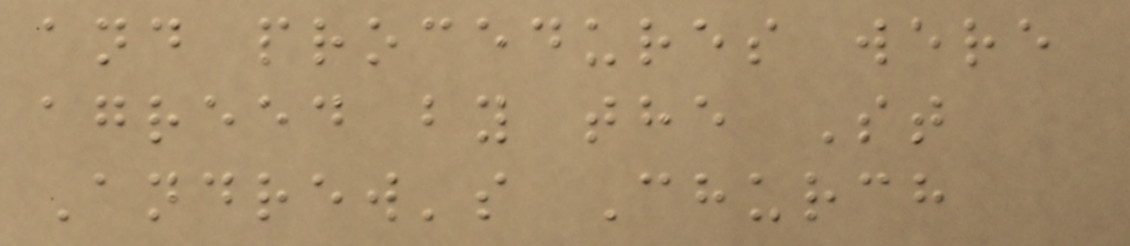and procedures were
agreed by the St
Andrew's Church
